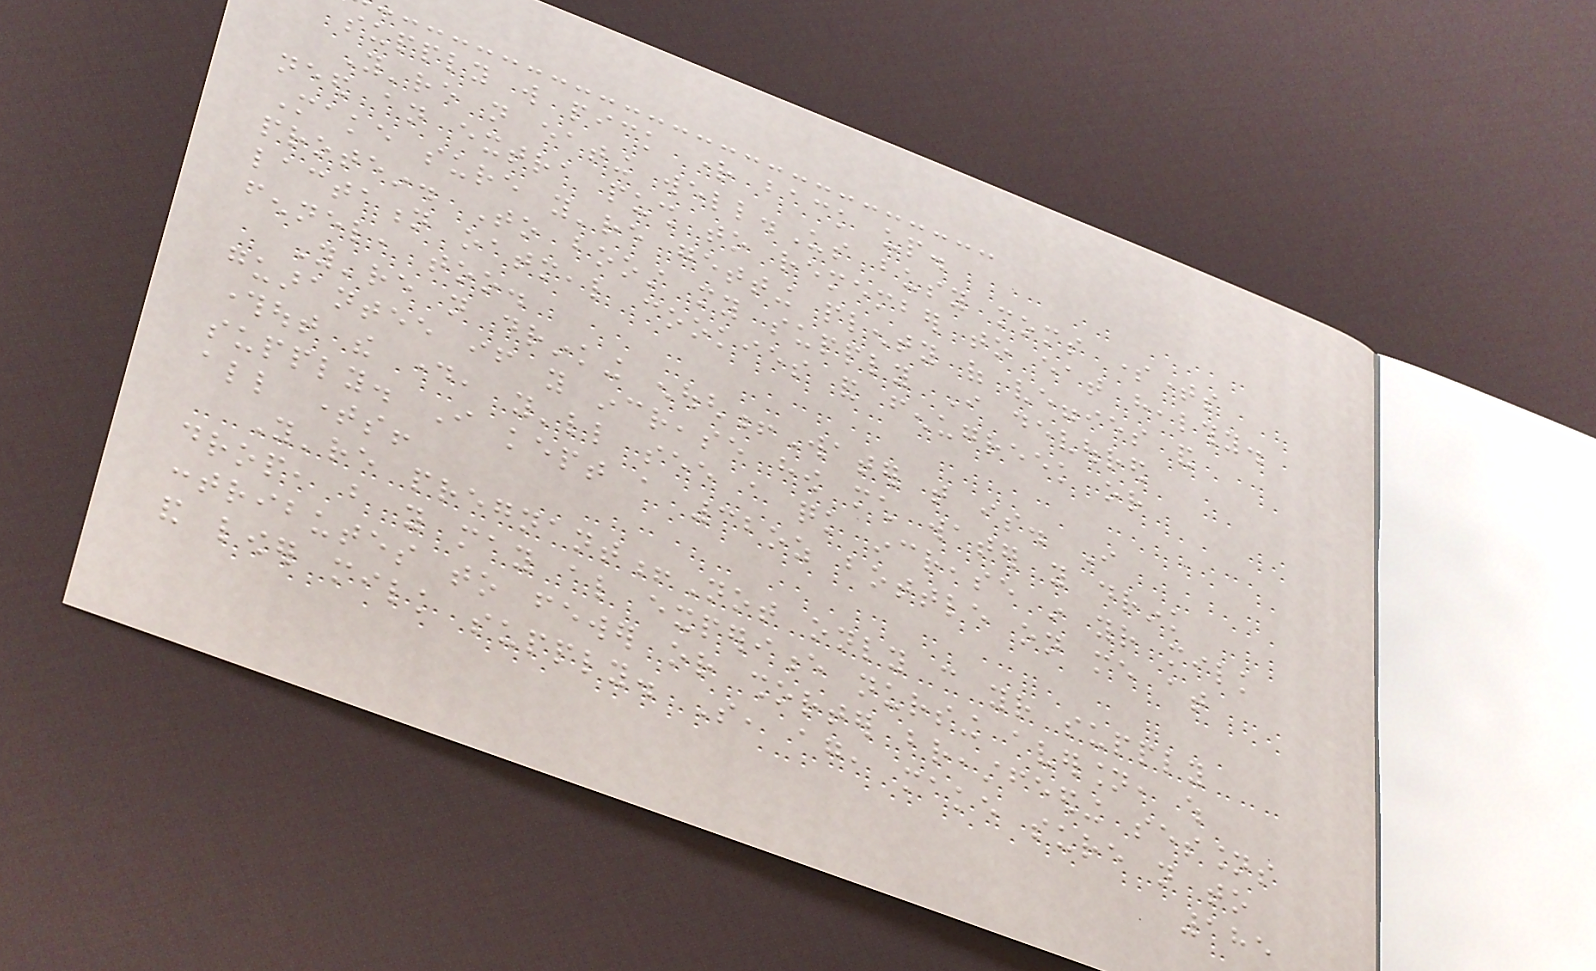supply will pick right back up.
You're not eating well.Us busy moms sometimes
need an extra push to remember to eat healthy.
Make sure you're getting plenty of veggies and
protein. To boost my supply I devoured
lactation oatmeal cookies and fenugreek or
fennel, too.
You're not drinking enough!Water that is. I
guarantee if you increase how much water you drink
throughout the day, you'll see a quick increase in your milk
supply. I kept a 32oz bottle on me at
all times!
You're pregnant!Not only can your supply
drop, but you may also experience nursing aversion, which
contributes to fewer or shorter breastfeeding sessions
and lower milk supply. So, again, make sure not to
185
